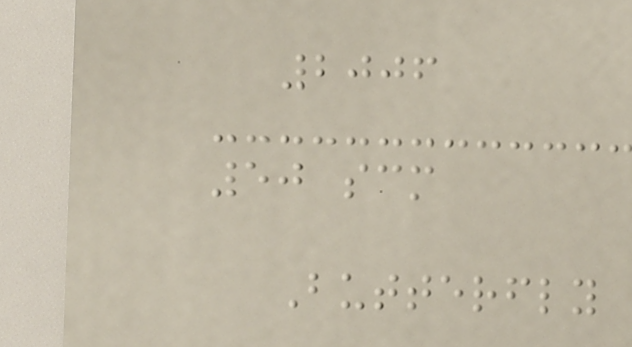2006
50 scm
Butterfly
